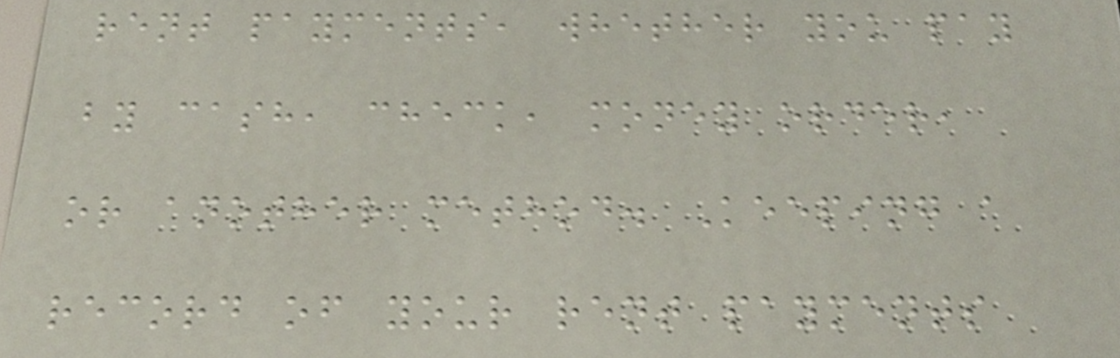rent payments, whether you pay
by cash, check, money order,
or another method. Keeping a
record of your rent payments
